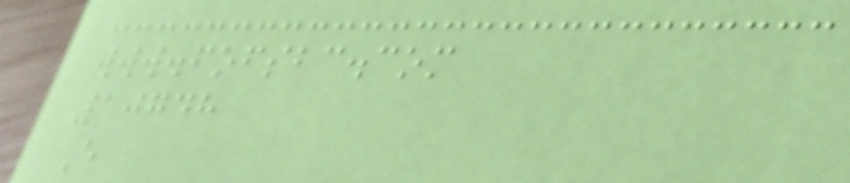www.fofsbc.com
10748
E
